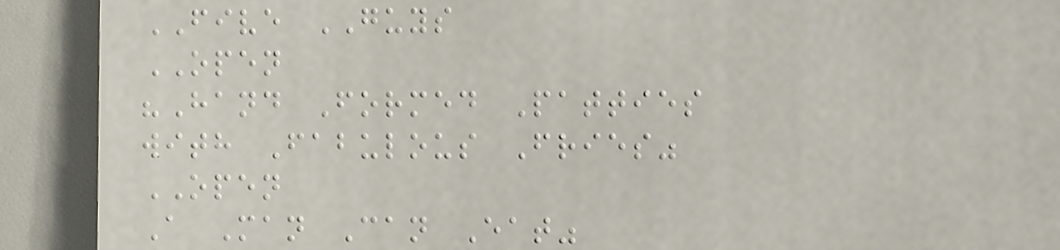FIVE GUYS
OPEN
"Hand Formed Patties
with Fabulous Fries"
OPEN
A Man Can Eat"
